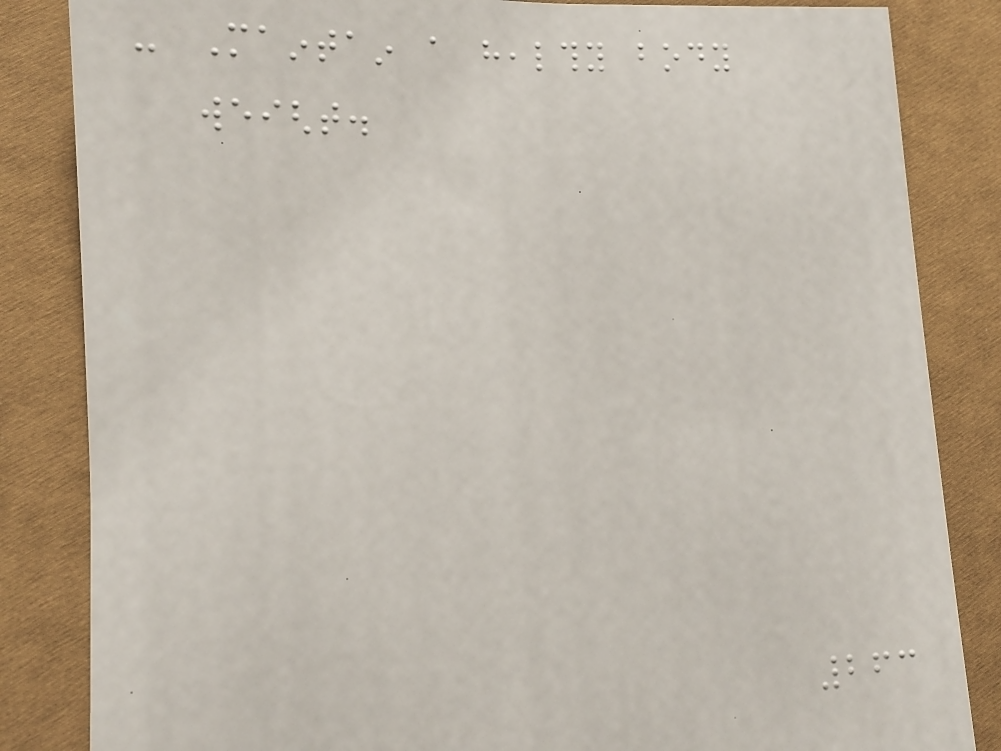- Maintain a healthy body
weight.
263
